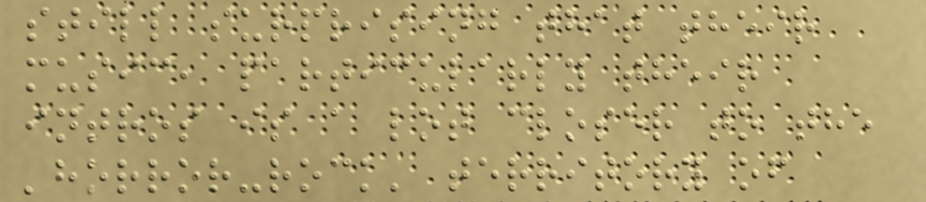still surprising that their
music, particularly their
intros is a lot closer to the
'horror-rock' territory of
